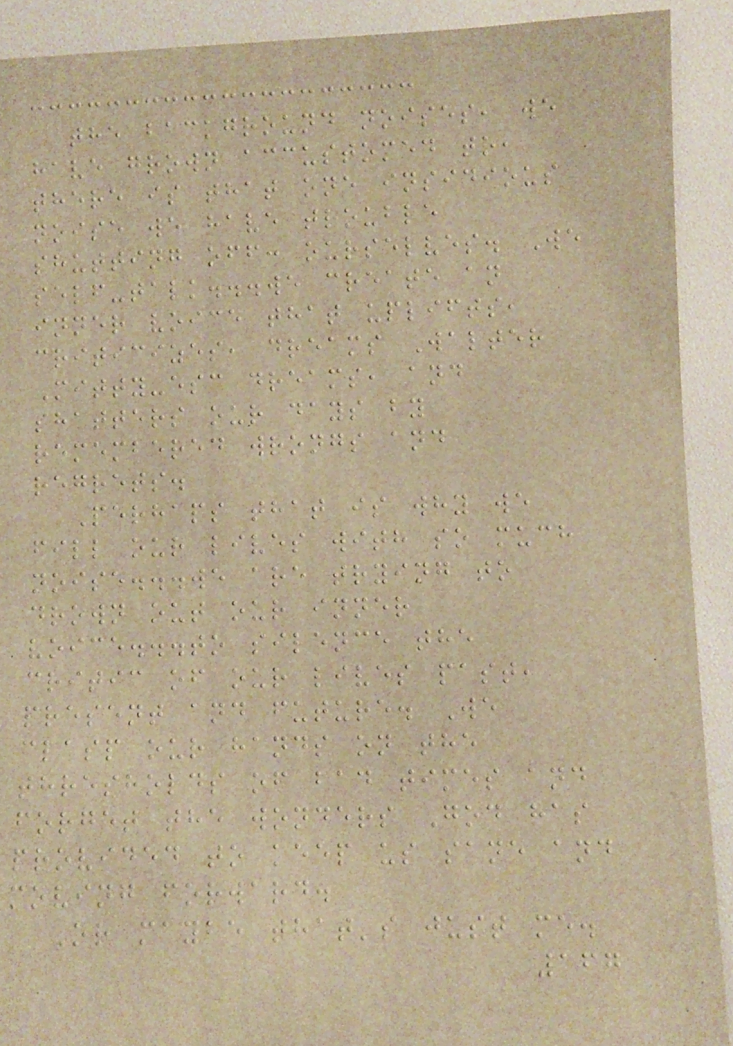the background noises, we
have grown accustomed to,
there is that one insidious
noise we have trouble
shutting off: ourselves. We
self-talk...we create an
inner voice that uplifts,
criticizes, dreams Walter
Mitty-esc dreams, and
shatters our days by
remembered wrongs and
regrets.
Perhaps that is why we
fill our lives with so much
noise...we are trying to
drown out our inner
voice...to silence the
critic of our lives past,
present and future. We
clasp our hands on the
thresholds of bad times and
forget the wonders God has
provided to keep us sane and
moving forward.
Or maybe that's just me.
167
